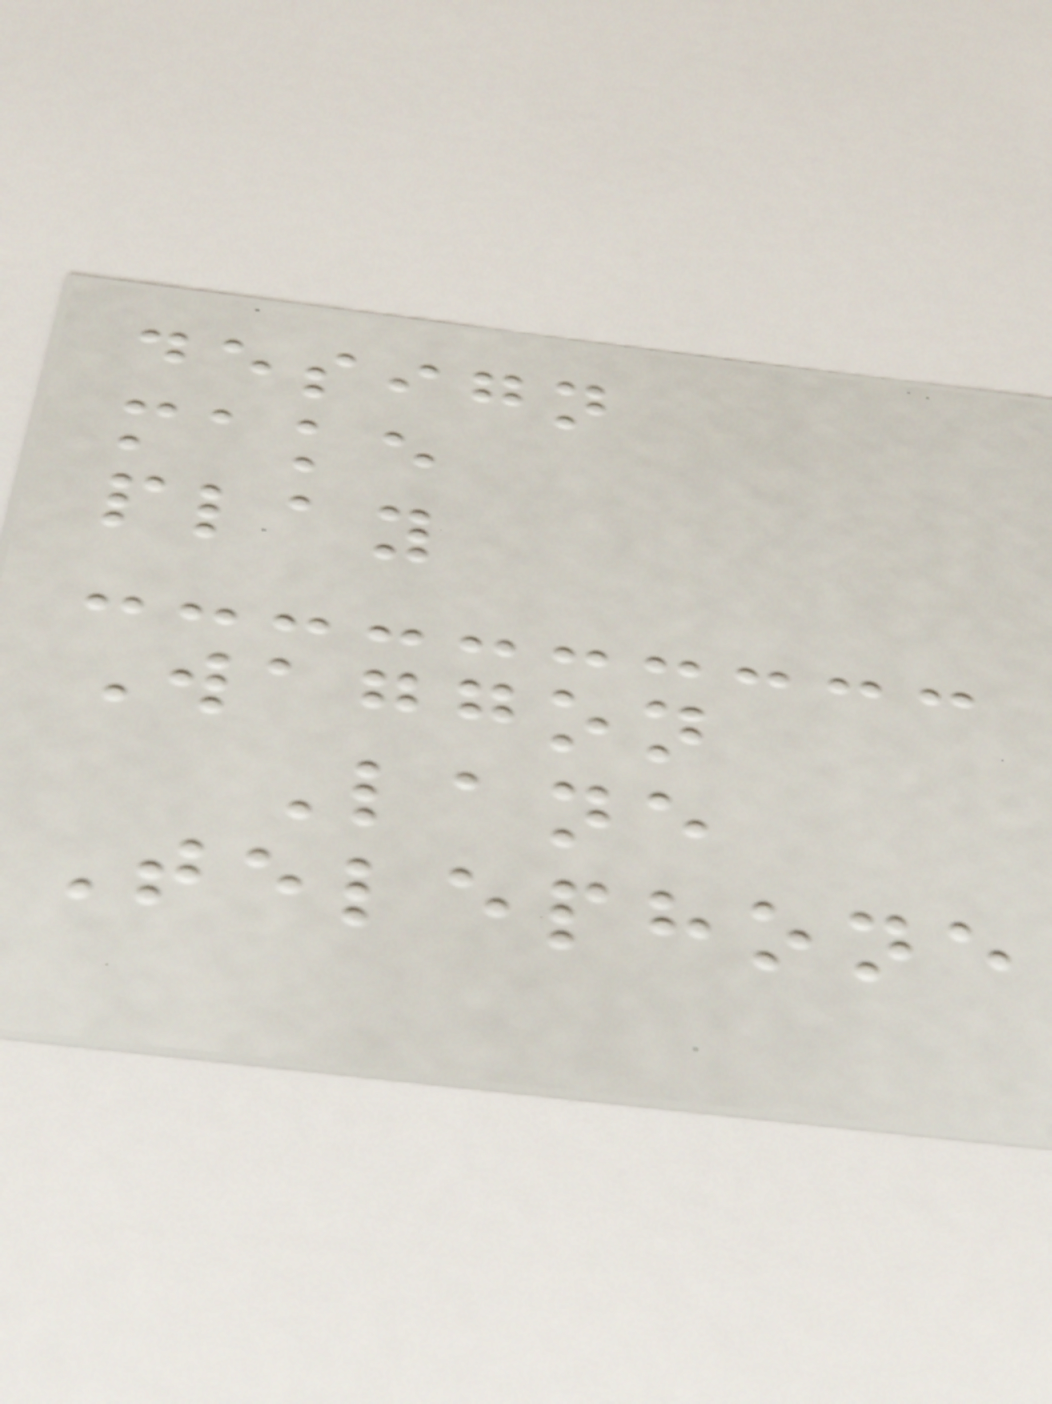design
make
play
Waggon
Lane
Telephone
